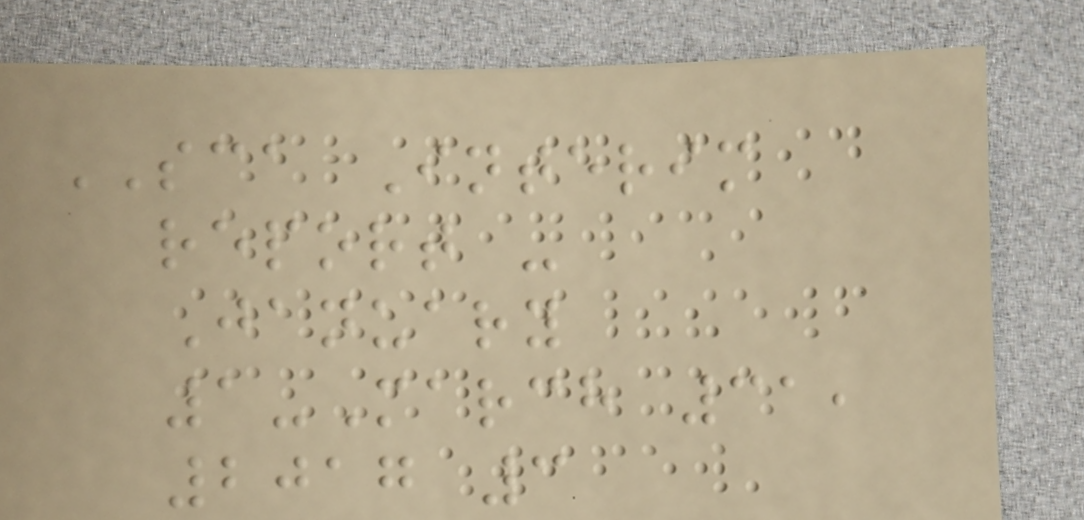SCA Interim
report -
January
1-March 31,
2017 3
